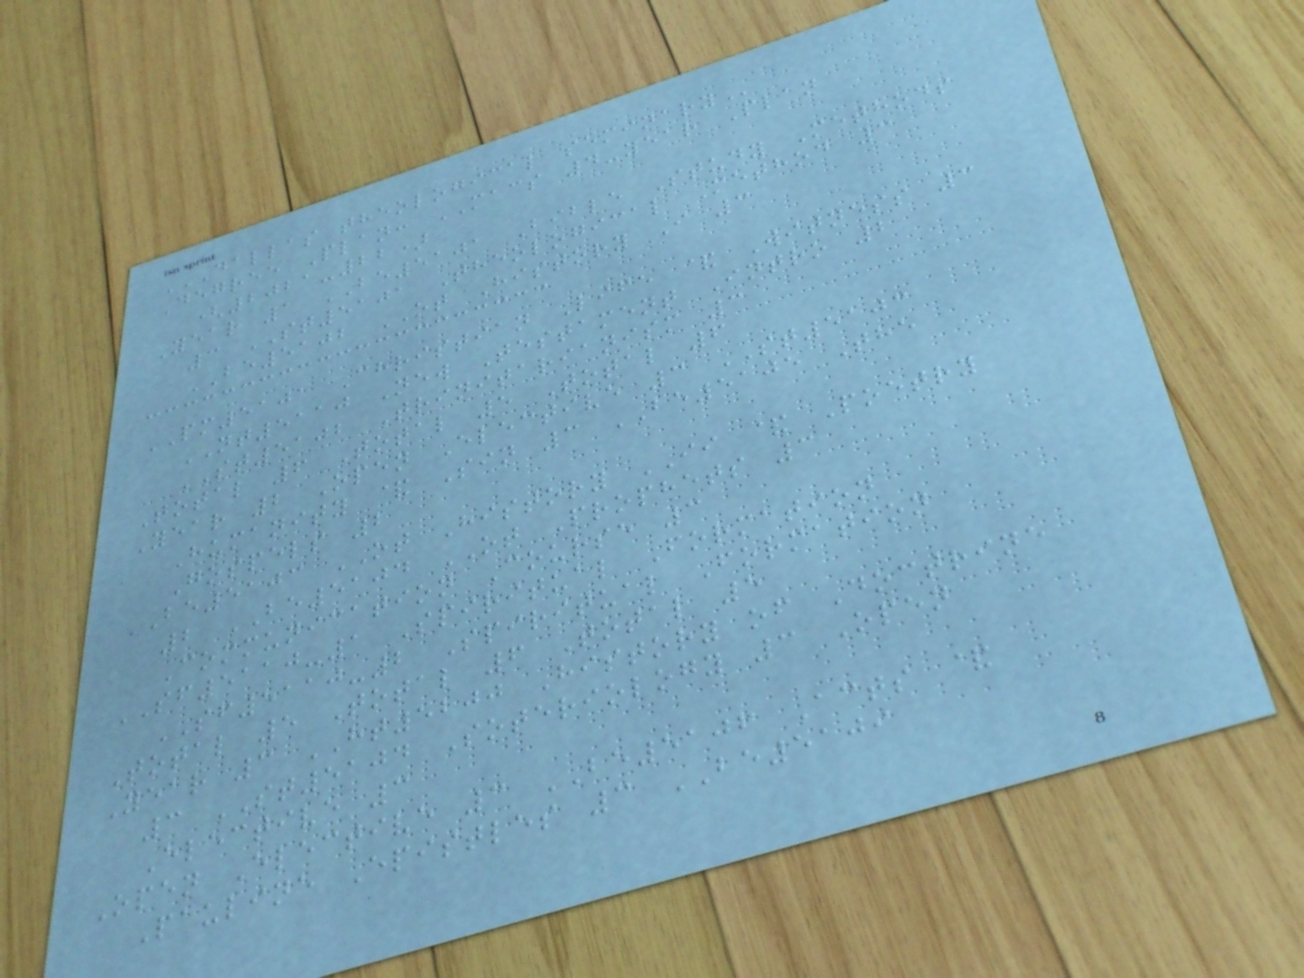DALLAS THEOLOGICAL SEMINARY
Degree Plan: MACS 4-year Plan
(2021-22)
Year 1 BE5101 Bible Study Methods
3 ST5101 Theological Method 3
BE5102 OT History I 3
PM5101 Christian Life & Witness 3
NT5110 New Testament Intro 2
ST5102 Trinitarianism 3
Total 6 Total 5 Total 6
Year 2 Open Elective 3 ST5103
Humanity & Sin 3 BE5105 The
Gospels 2
BE5103 OT History II & Poetry
2 BE5104 OT Prophets 3
Communication Course 3
SF5110-1 Spiritual Formation
SF5110-2 Spiritual Formation
Total 5 Total 6 Total 5
Year 3 HT5200 History of Doctrine
3 ST5104 Soteriology 3 Open
Elective 3
Open Elective 3 BE5106 Acts &
Pauline Epistles 3 BE5109
